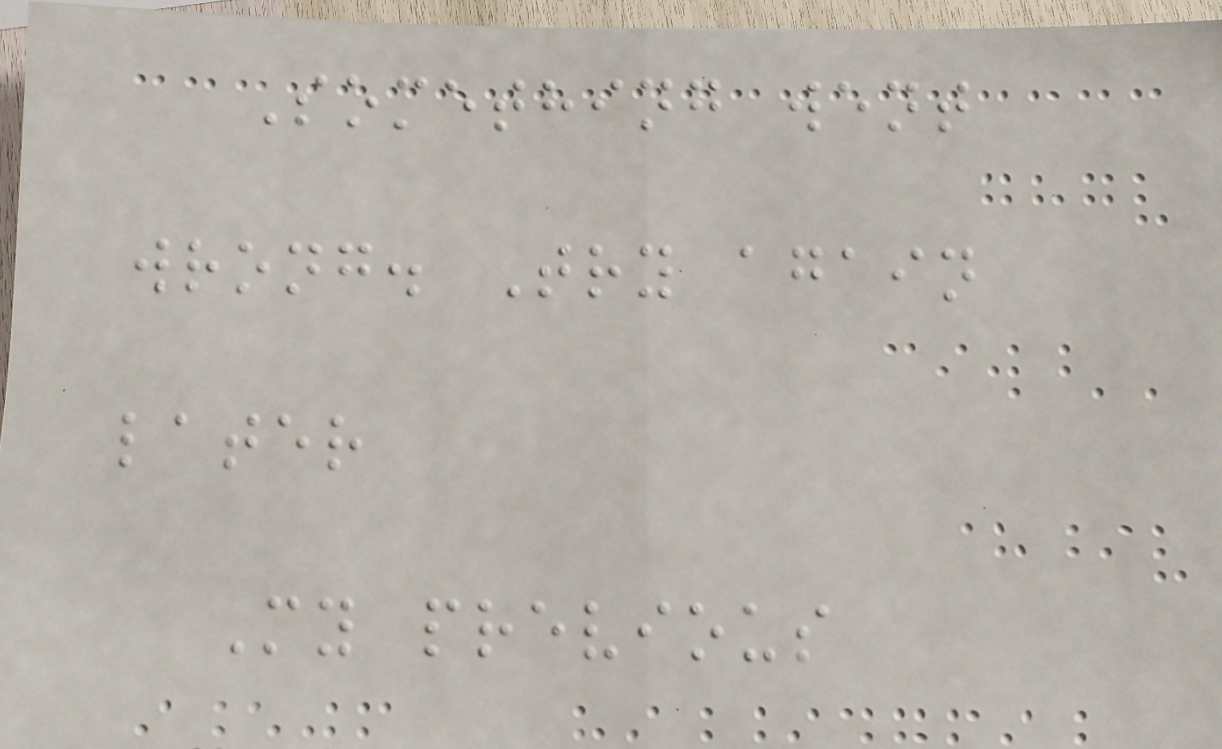Something went
wrong. Try again
later
My previous
